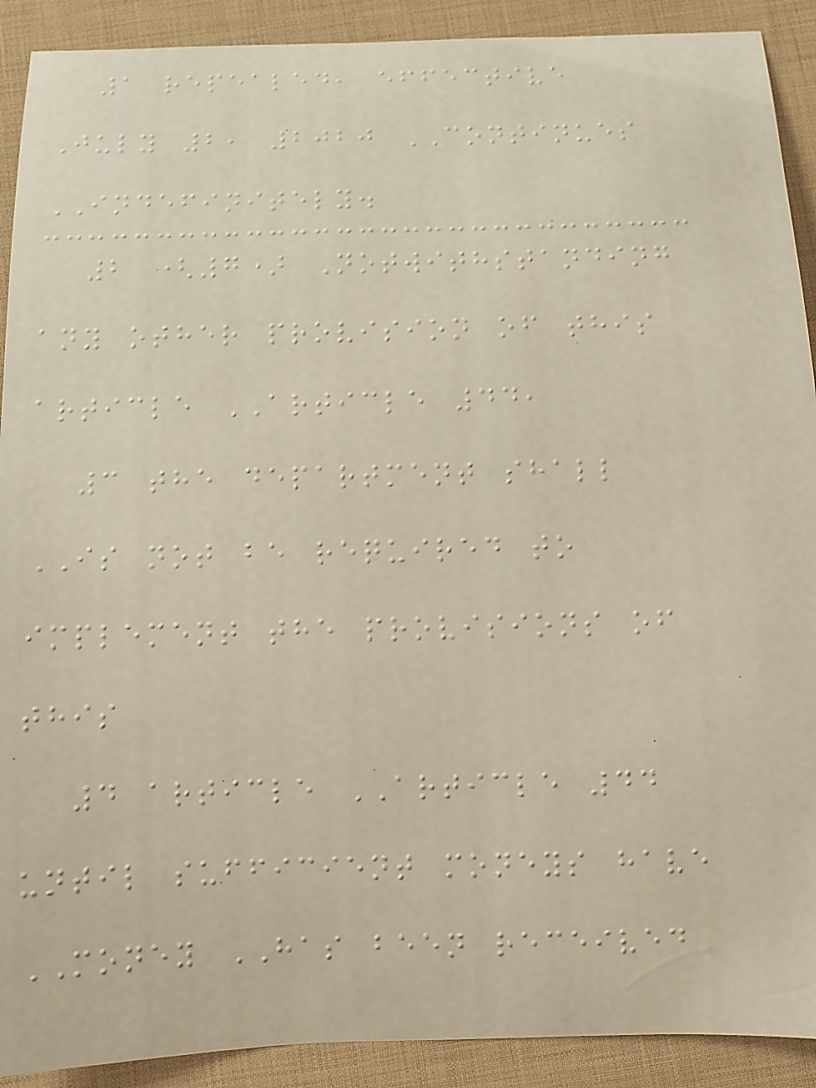1 repealed, effective
July 2, 2020 CONTINUES
INDEFINITELY.
2 (7) Notwithstanding
any other provision of this
article ARTICLE 44,
3 the department shall
IS not be required to
implement the provisions of
this
4 article ARTICLE 44
until sufficient moneys have
MONEY HAS been received
